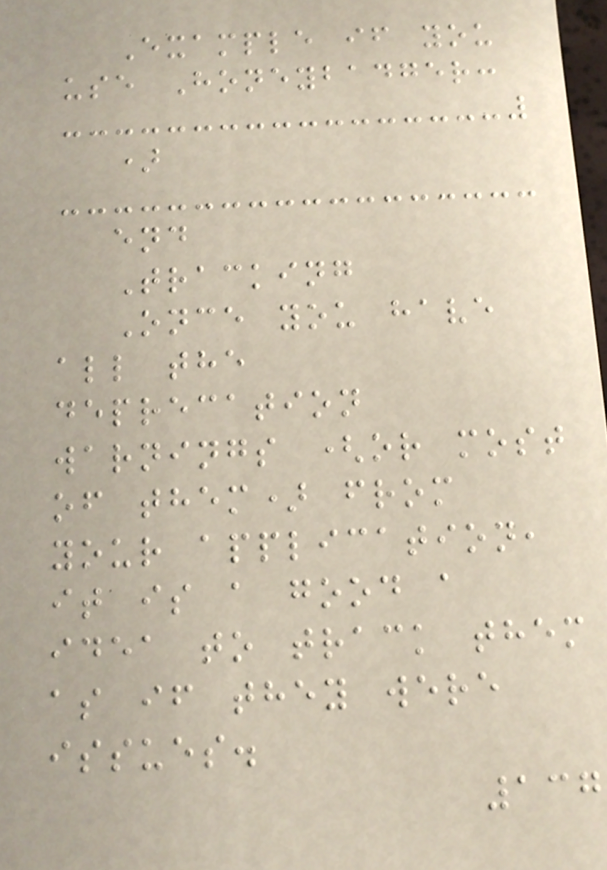Example if you
use Honeybadger:
)
end
Tracking
Once you have
all the
deprecation
warnings (or most
of them) from
your application,
it is a good a
idea to track them
as if they were
issues.
137
